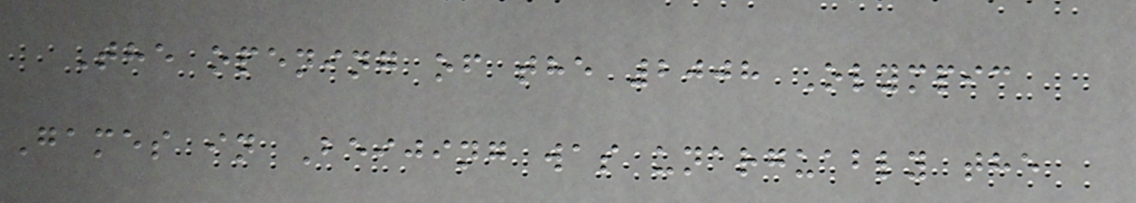The opening of the 2008 Olympic
Games in Beijing was unarguably the
